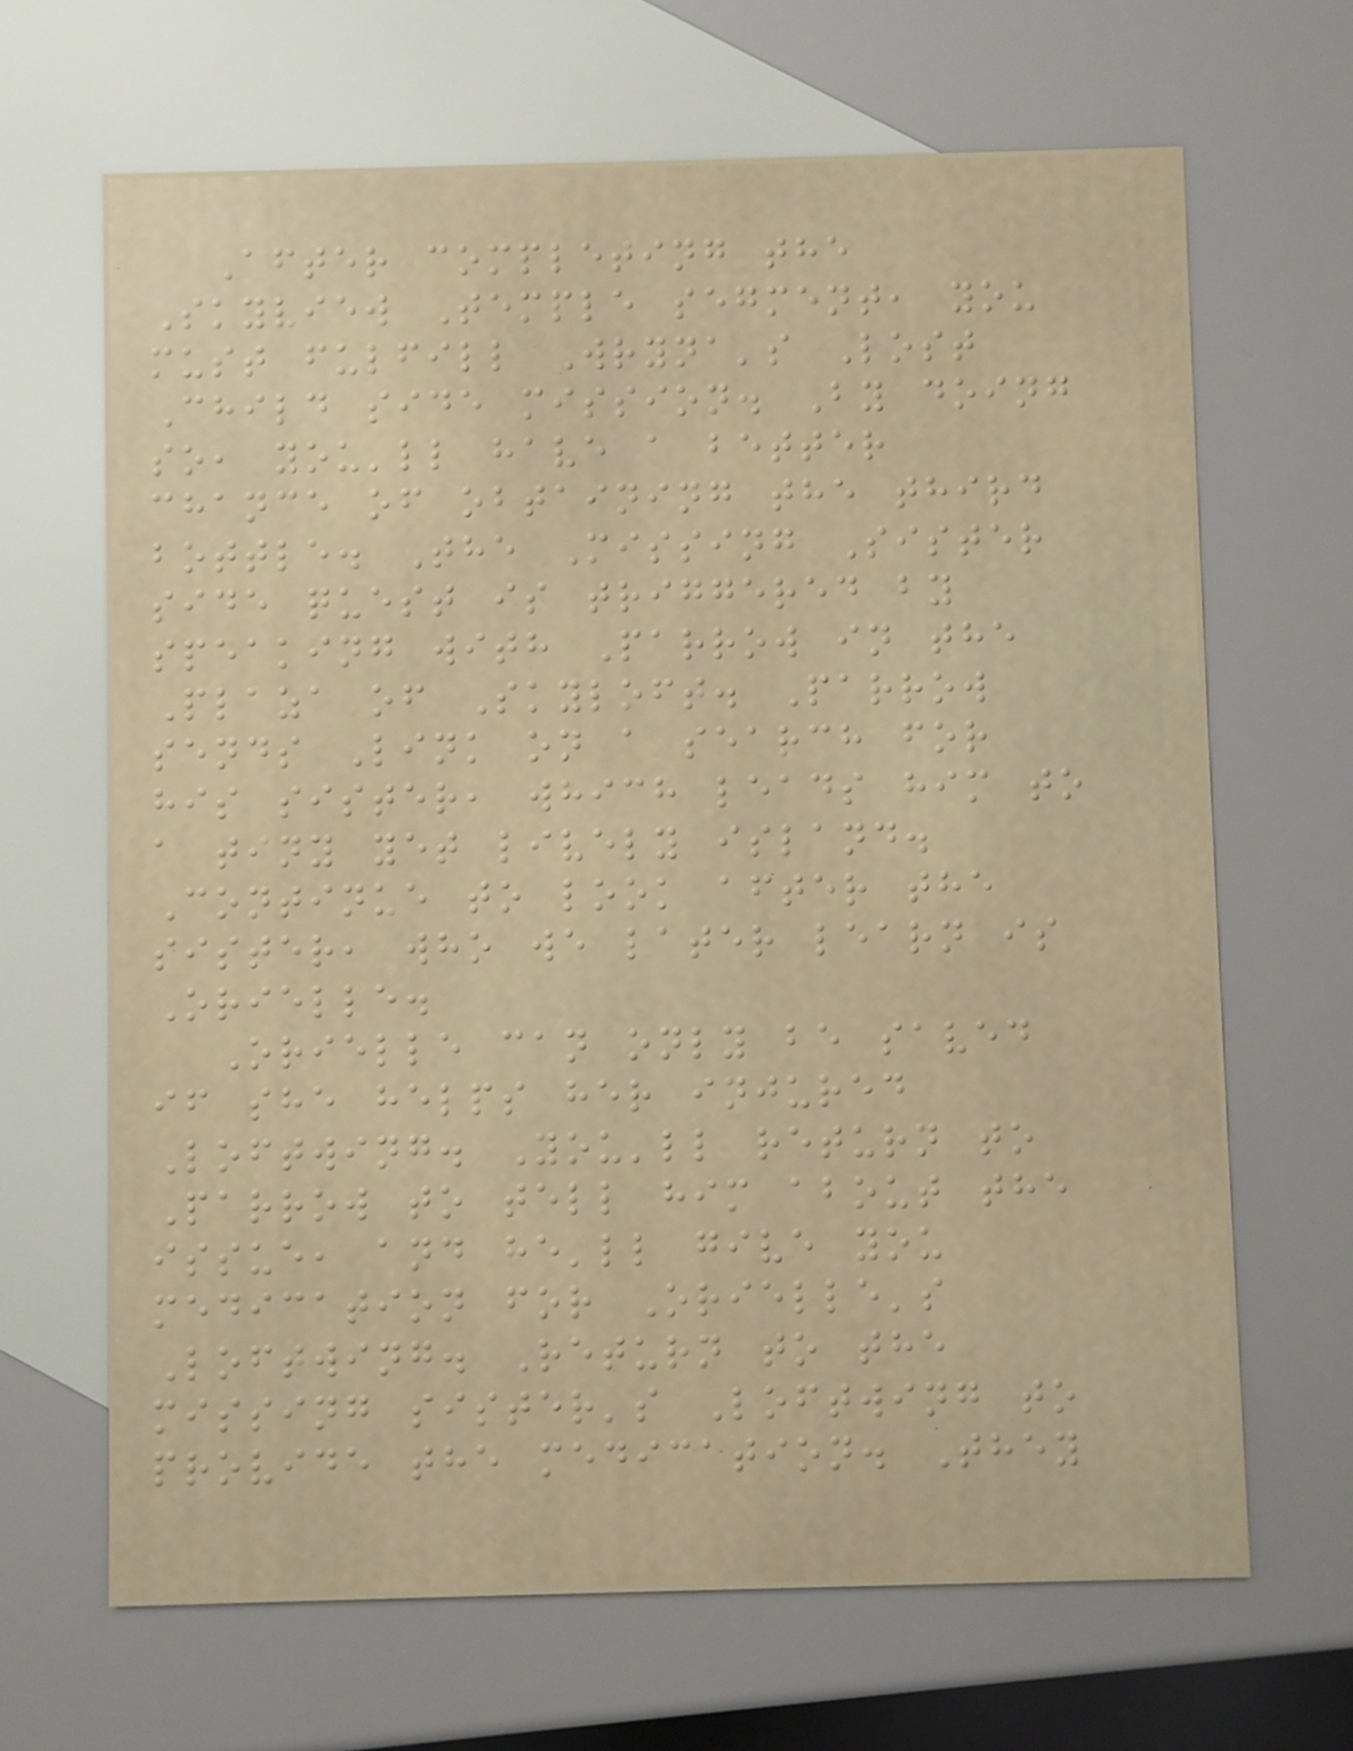After completing the
Skyview Temple segment, you
must fulfill Wryna's Lost
Child side mission. By doing
so, you'll have a better
chance of obtaining the third
bottle. The Missing Sister
side quest is triggered by
speaking with Parrow in the
Plaza of Skyloft. Parrow
sends Link on a search for
his sister, which leads him to
a tiny yet lively island.
Continue to look after the
sister, who we later learn is
Orielle.
Orielle can only be saved
if she helps her injured
Loftwing. You'll return to
Parrow to tell him about the
issue, and he'll give you
medication for Orielle's
Loftwing. Return to the
missing sister's Loftwing to
provide the medication. They
